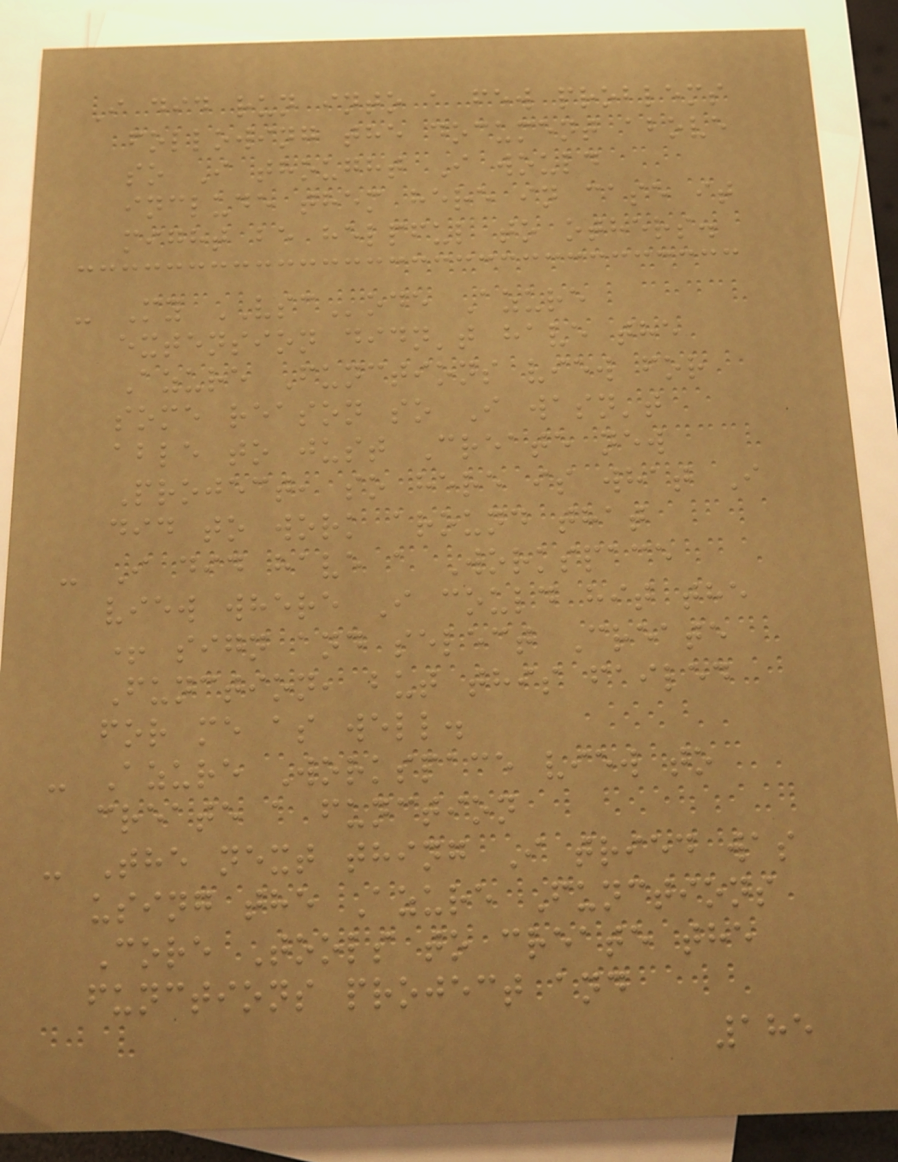I did run into a few problems
following the document above
so I thought I would
include them here in case it
might be helpful to others.
- My VSCode Azure
extension didn't have the
Azure Functions view for
some reason so I wasn't
able to just Create new
Project, so here is what I
did to work around that
- I did have a Workspace
view where I could hit the
+ sign and select Create
Function, but this failed
for me as well.
- Azure Workspace view to
create a function
- The next thing I tried was
using the Azure Functions
Core Tools to create the
functions project and
185
